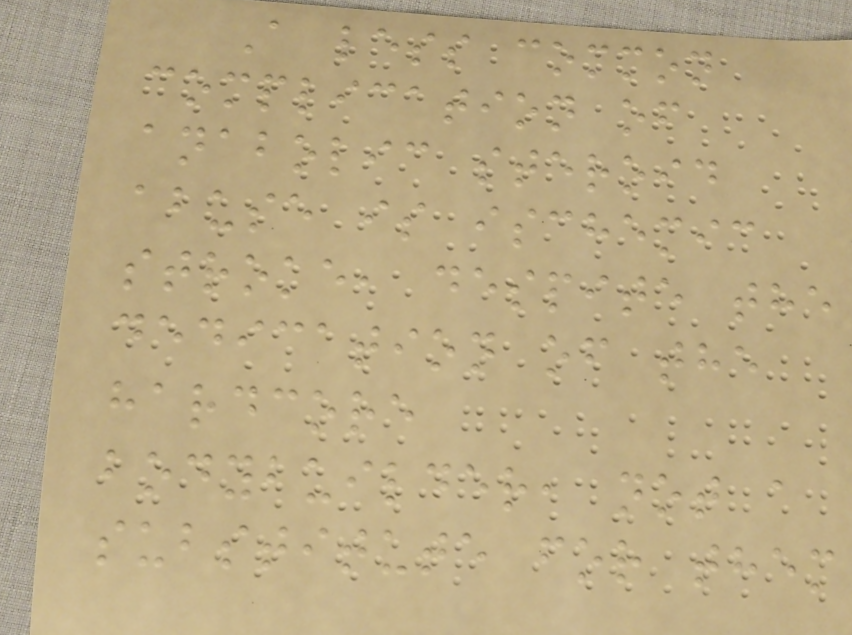A less common
complication of
anabolic steroid
abuse is ischemic
stroke, despite the
dedication of the
hardcore
bodybuilder, not a
substitute for them
